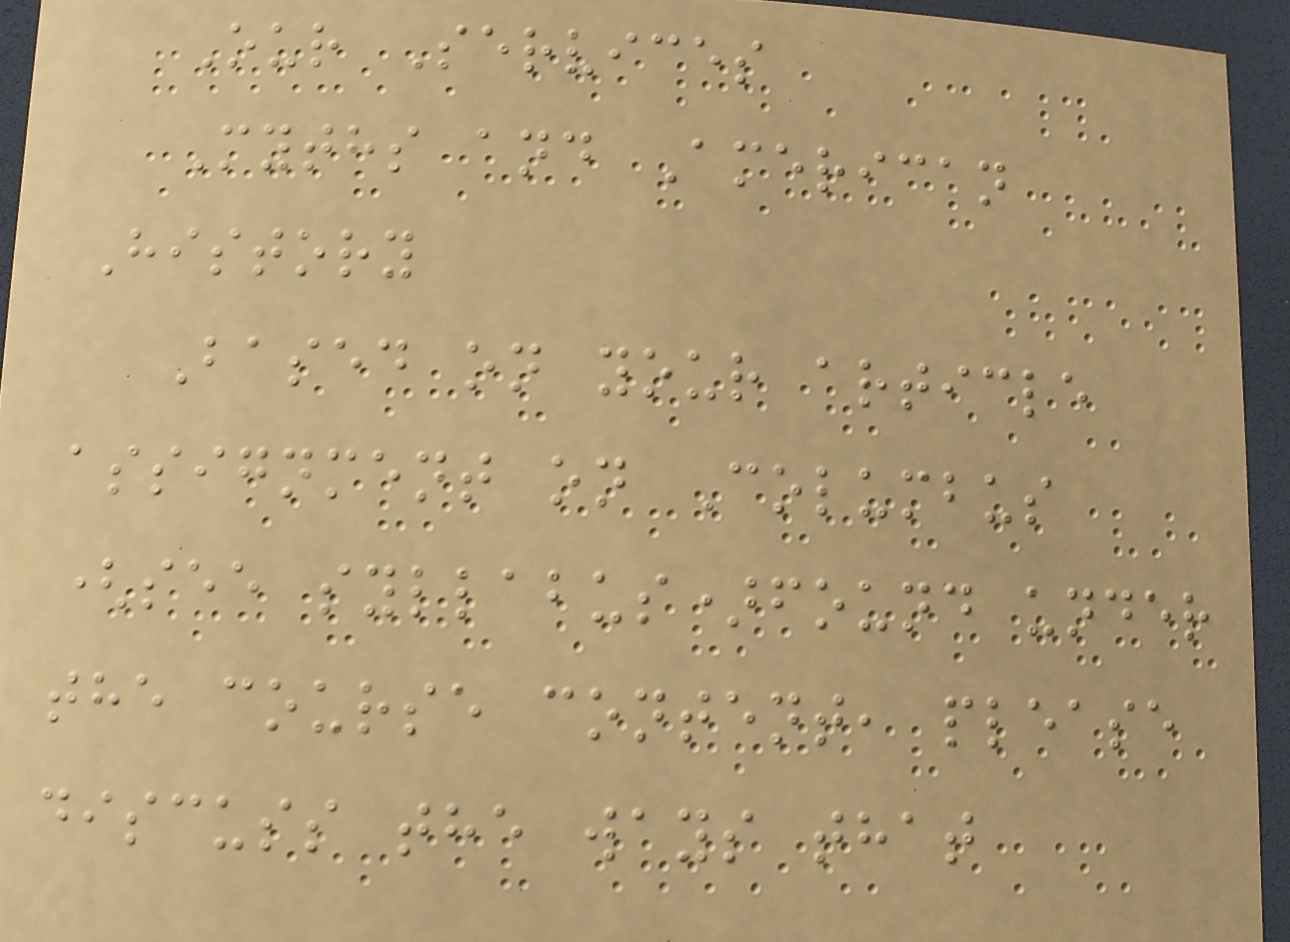Our Services
Myths and American
History
Based on your article
assignment on Columbus
(see syllabus)found under
the course content, please
discuss the ways that
